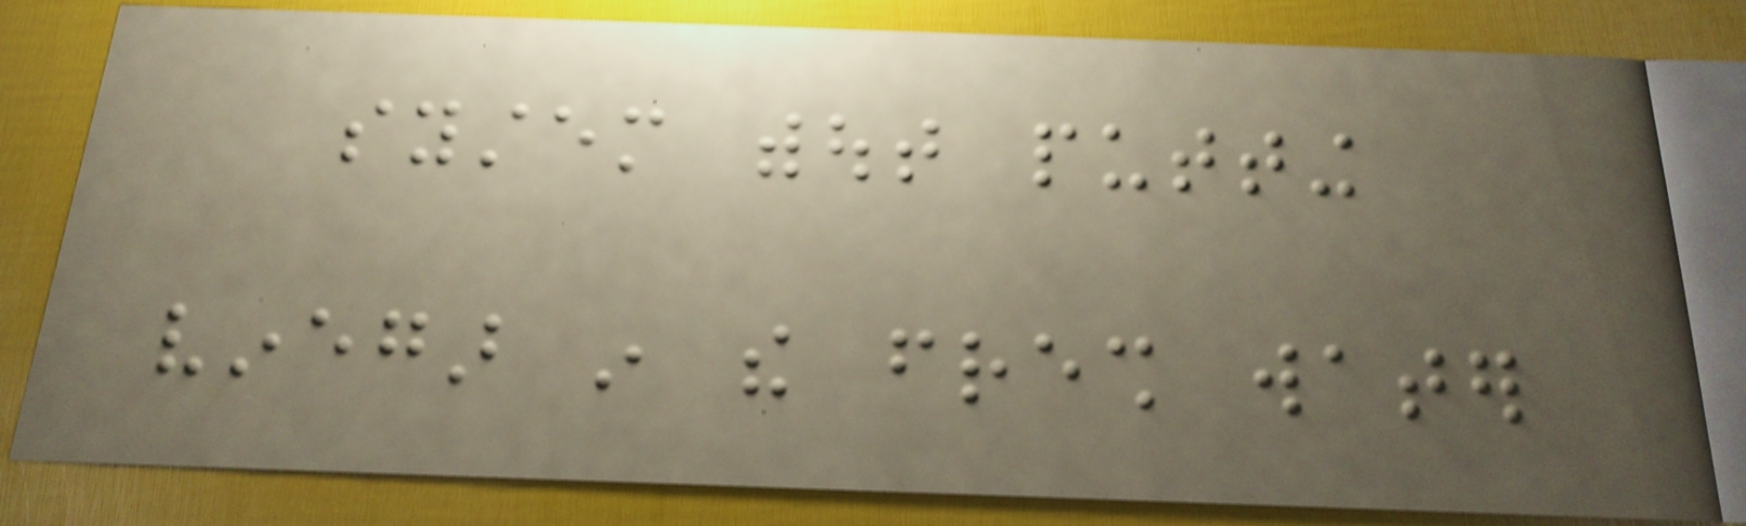system without putting
vinegar in the fresh water
